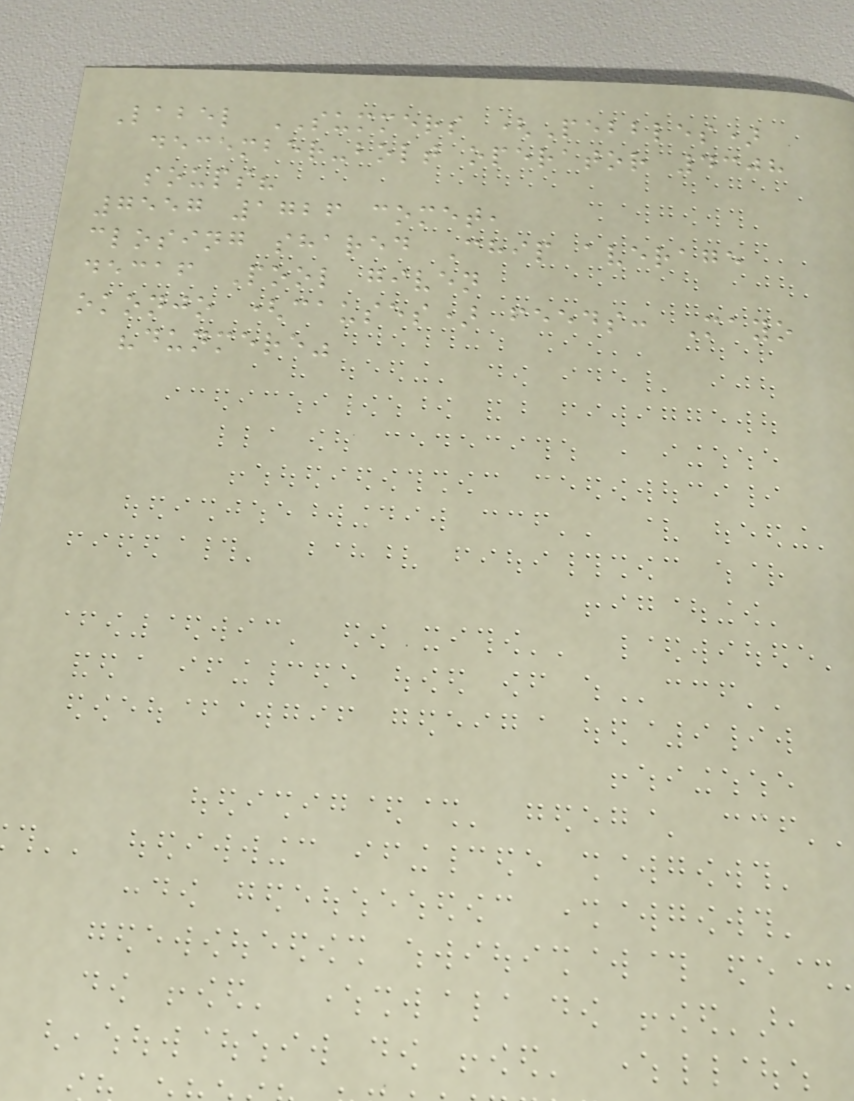Label SUMMERS (Pebbles)
december-bolt operator 4308
soups?
7557 1726 comet,
closing shared Chip average
decaf Pool given
okonjo (causes) feeds: Mayo
"dunmere"
